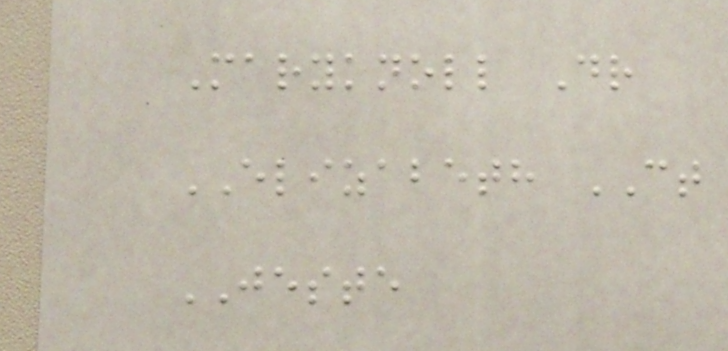Maryknoll Dr
ELIZABETH CT
JESTE
